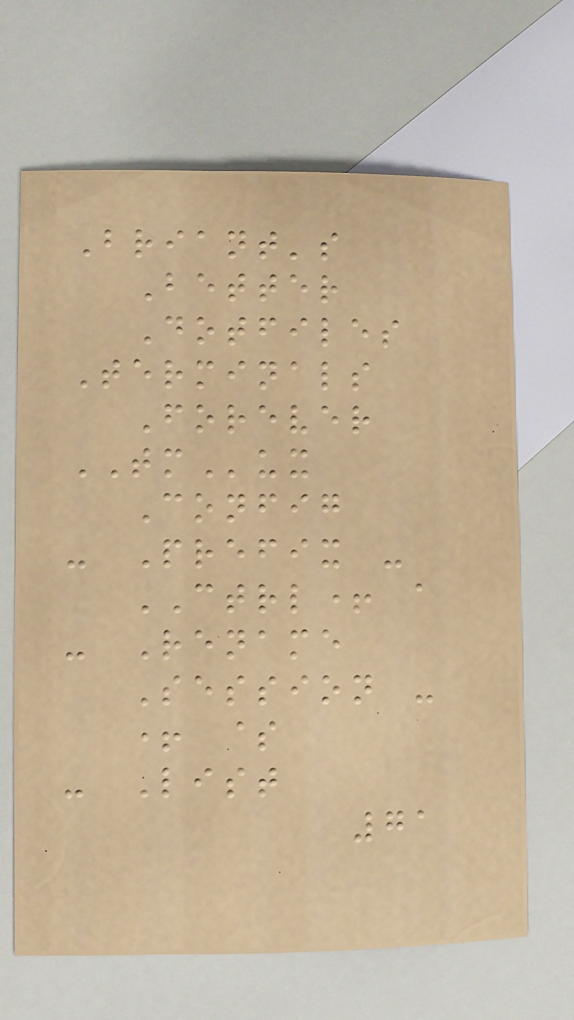Briant's
Better
Dotfiles
Terminals
Forever
TMux
Config
- Prefix -
CTRL+ a
- Rename
Session -
+ $
- List
71
